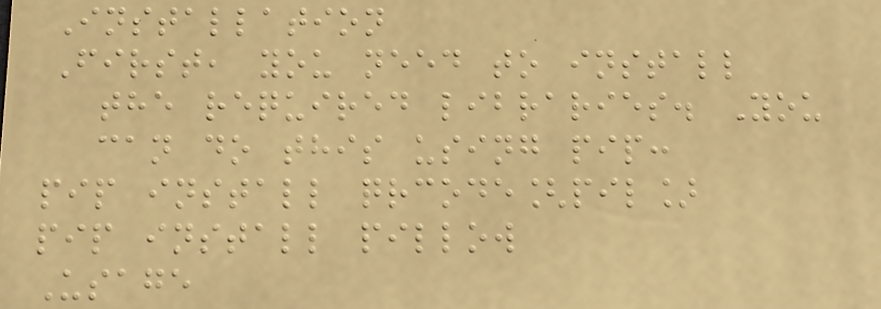Installation
First, you need to install
the required libraries. You
can do this using pip:
pip install qrcode[pil]
pip install pillow
Usage
